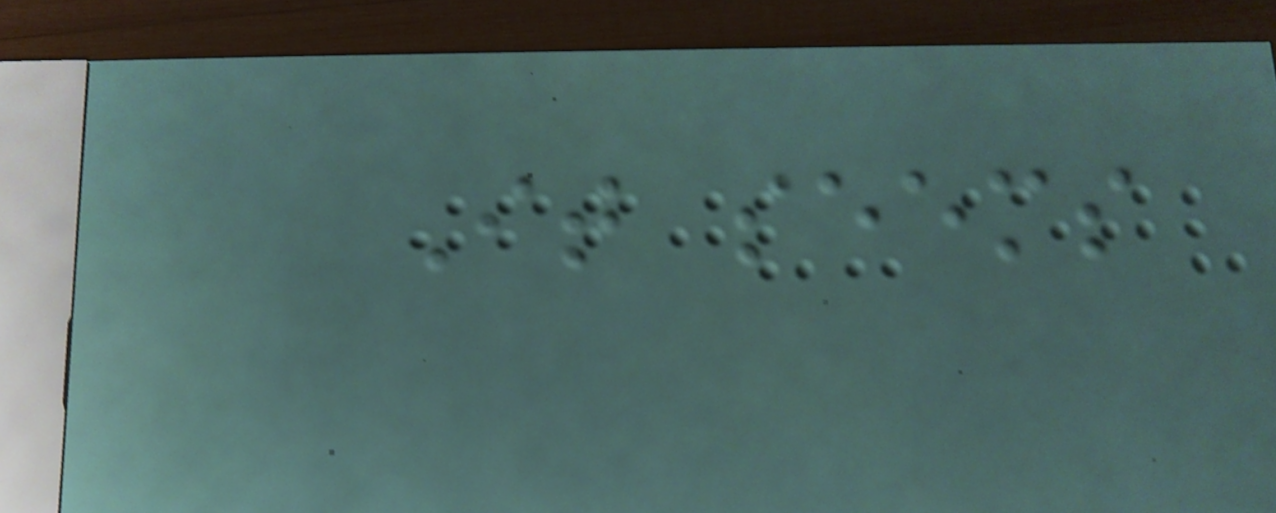It seems
